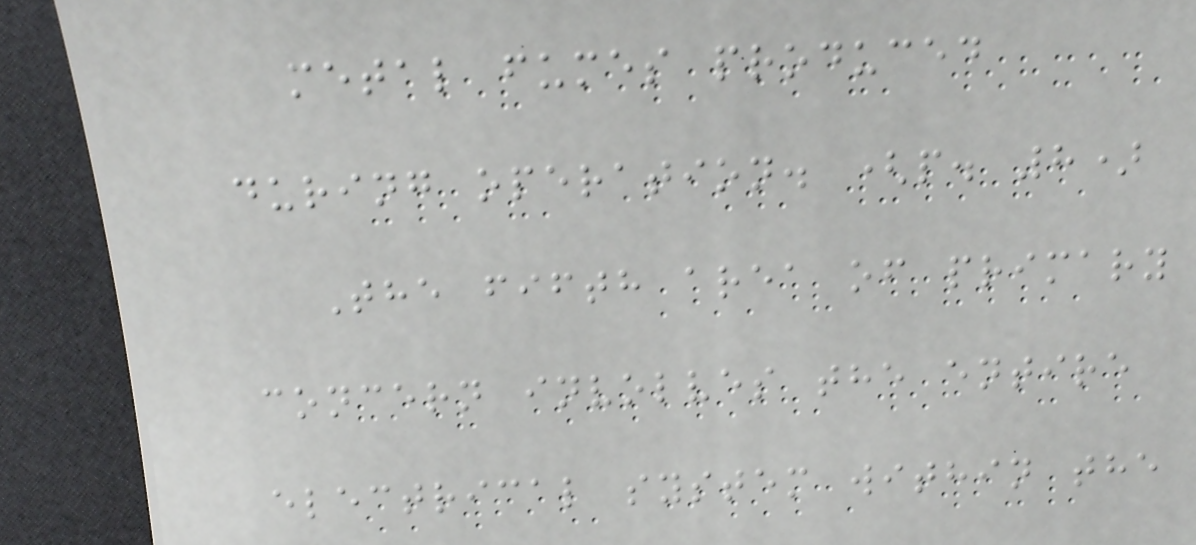metal fumes produced
during operation. (p. 8)
The fifth area of primary
concern involves the entire
electrical system within the
